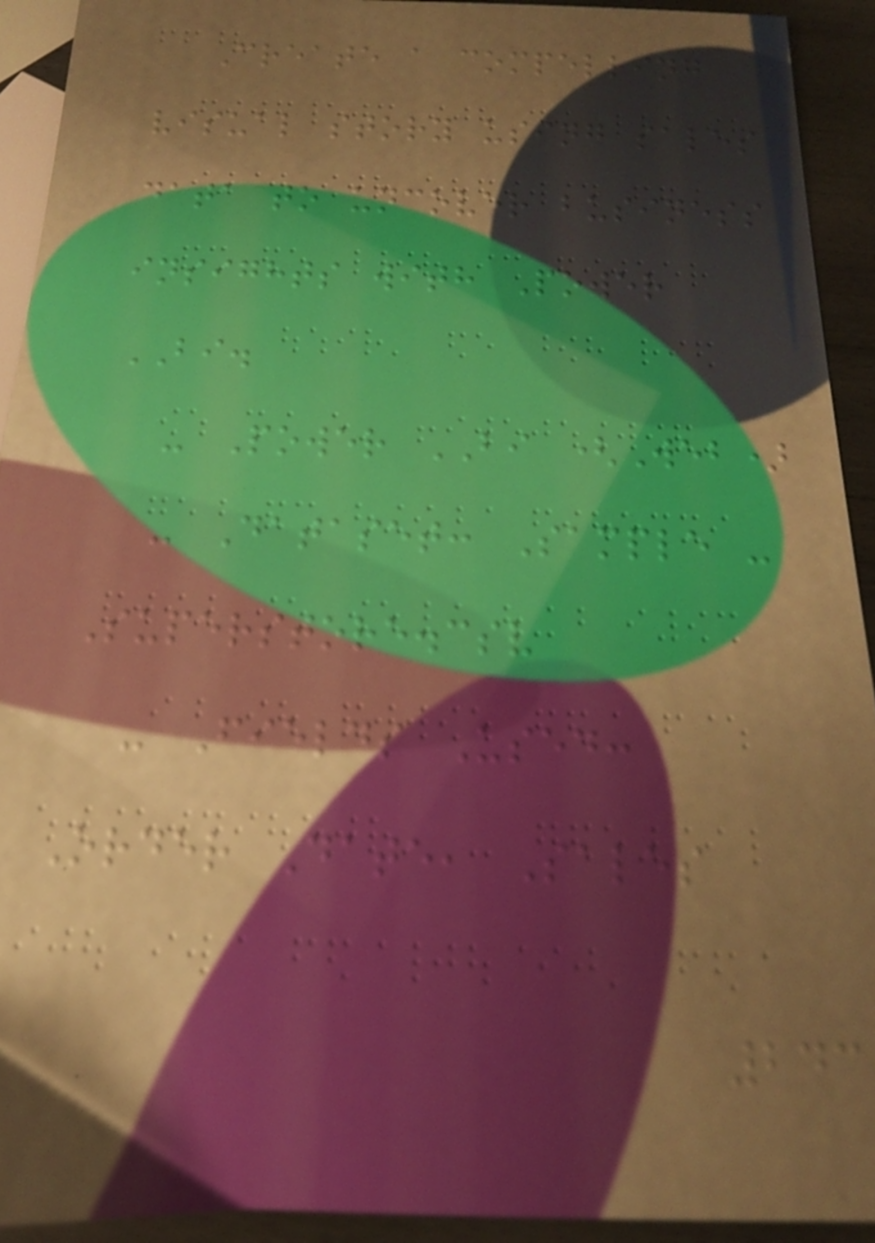Create a compelling
visual story using sales
data to uncover business
insights with Power
BI.
- Power BI (Web)
- Dataset: Sample -
Superstore.csv
- Fields Used:
Order Date, Sales
243
